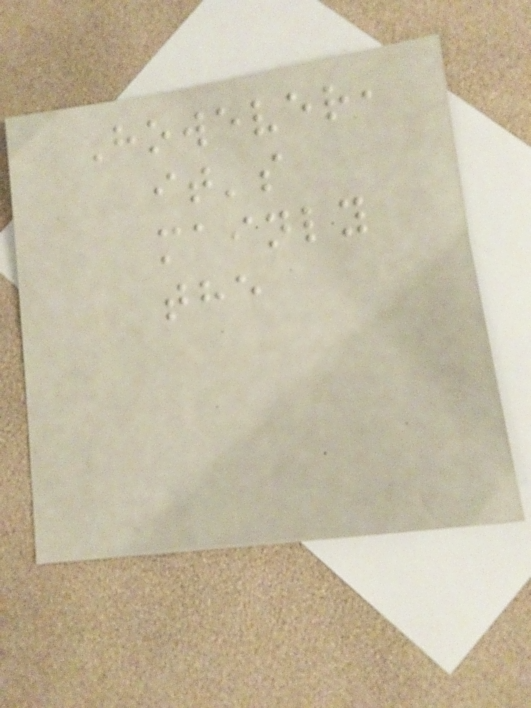However,
it's
mainly
the
